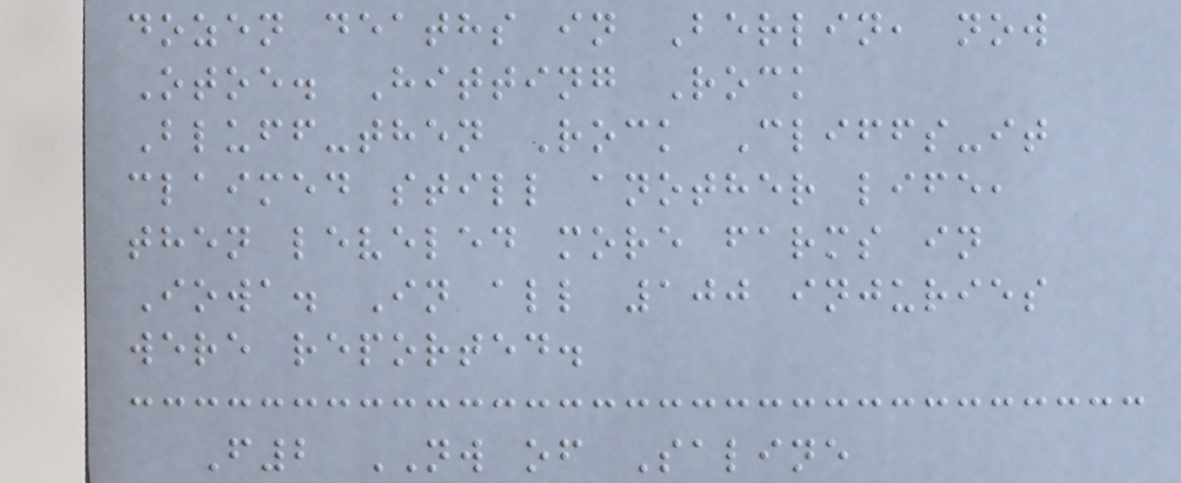dozen deaths in Berlin, now
Otoe. Hitting Rock
Bluff-then Rock Cliffs-it
claimed still another life,
then leveled more farms in
Iowa. In all 100 injuries
were reported.
F2 NW of Saline
